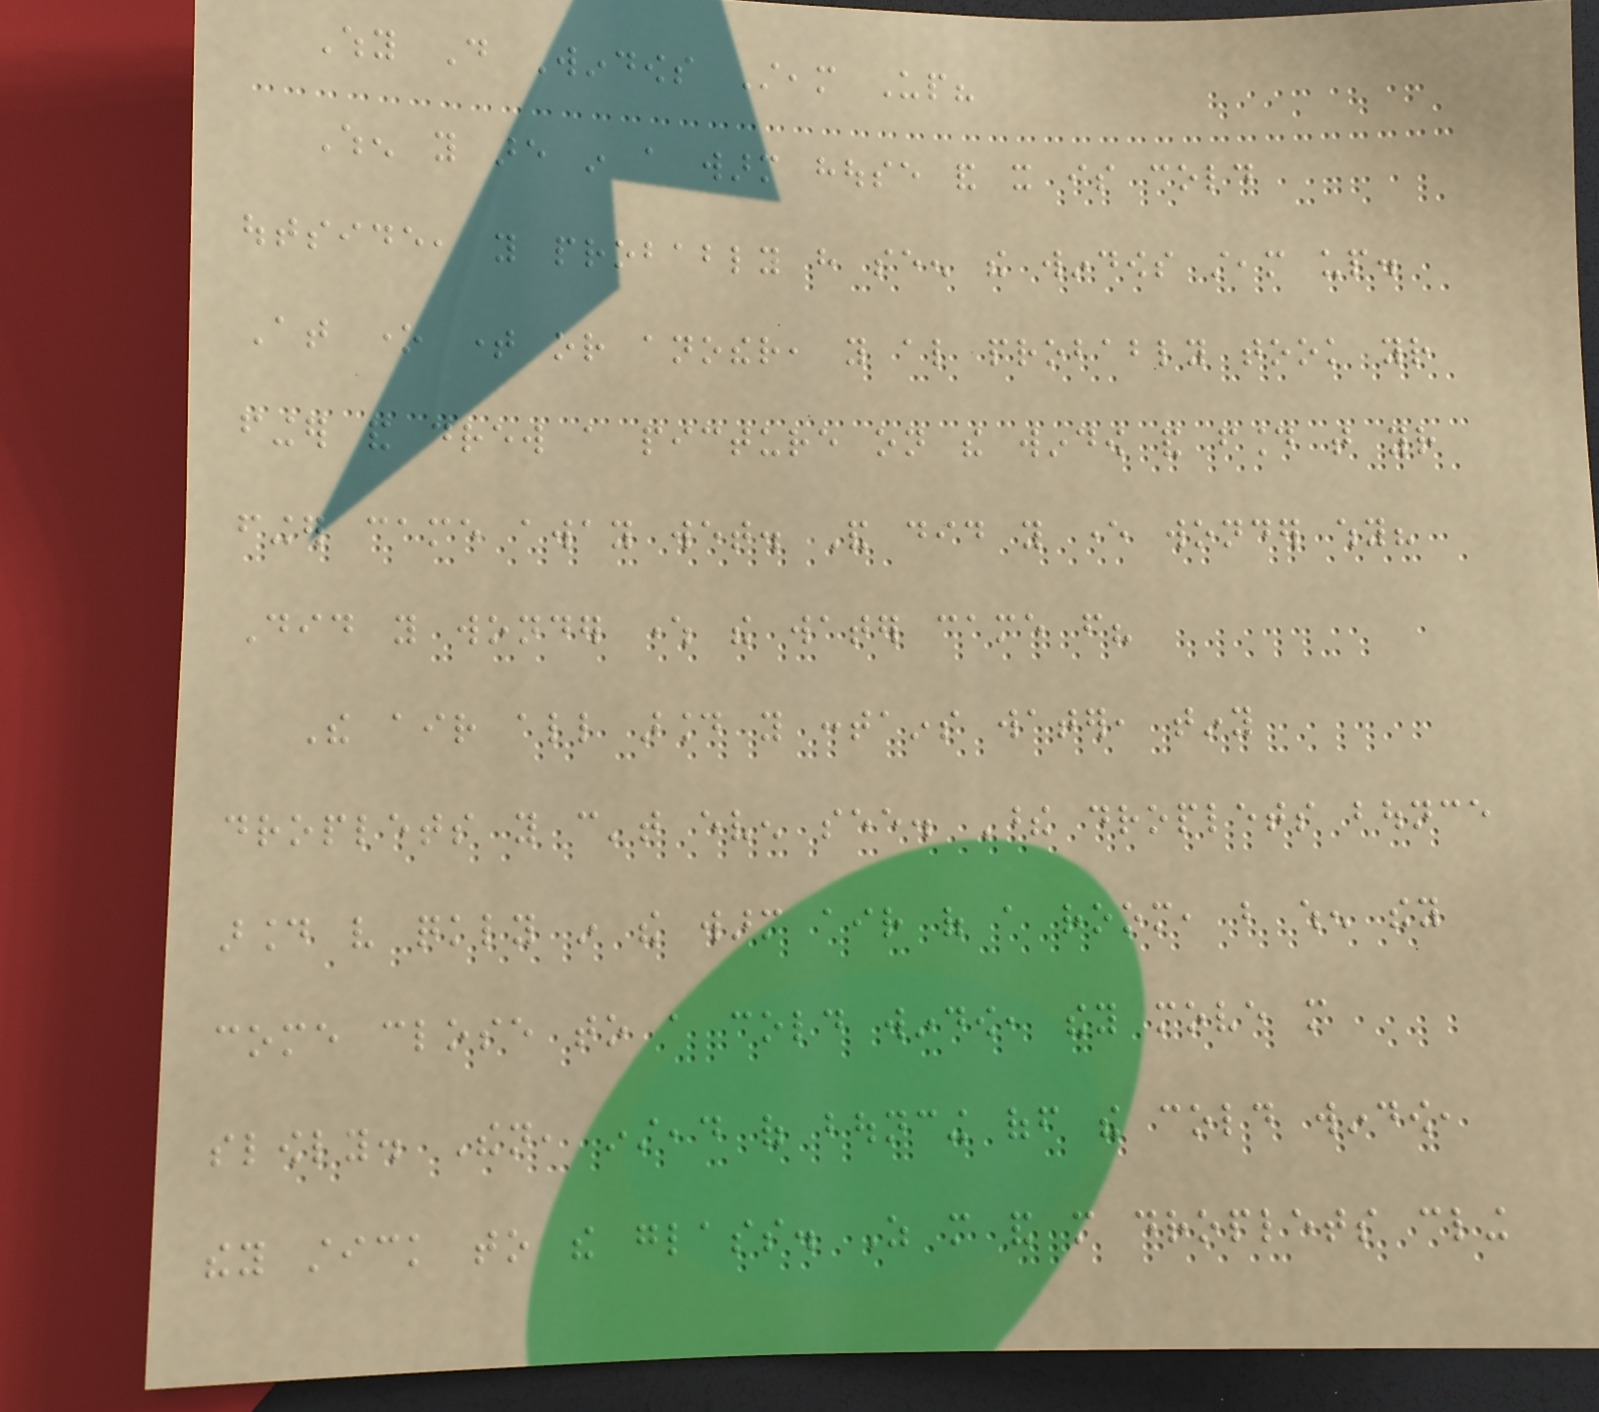Why Do Windows Steam Up?
When you are in a warm house and it is cold
outside, you probably have seen the windows steam up.
At one time or another, you also probably took your
finger and drew a picture on the window and found that your
finger came away wet. And did you ever wonder why?
Did you wonder where the water came from?
The air all around you contains water, tiny
droplets you can't even see. These droplets bounce
around very quickly in the warm air of a room, but when they
come close to a cold window, they move more
slowly. Then, instead of bouncing off the cold window,
they stick to the glass. As more and more droplets cling
